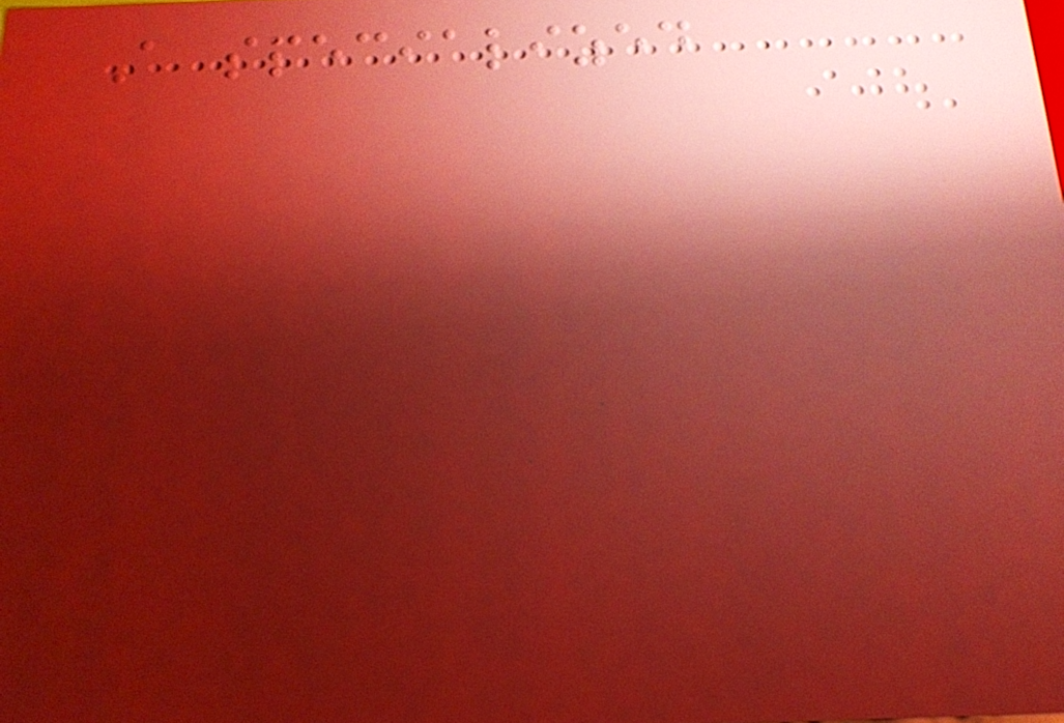A specialized
